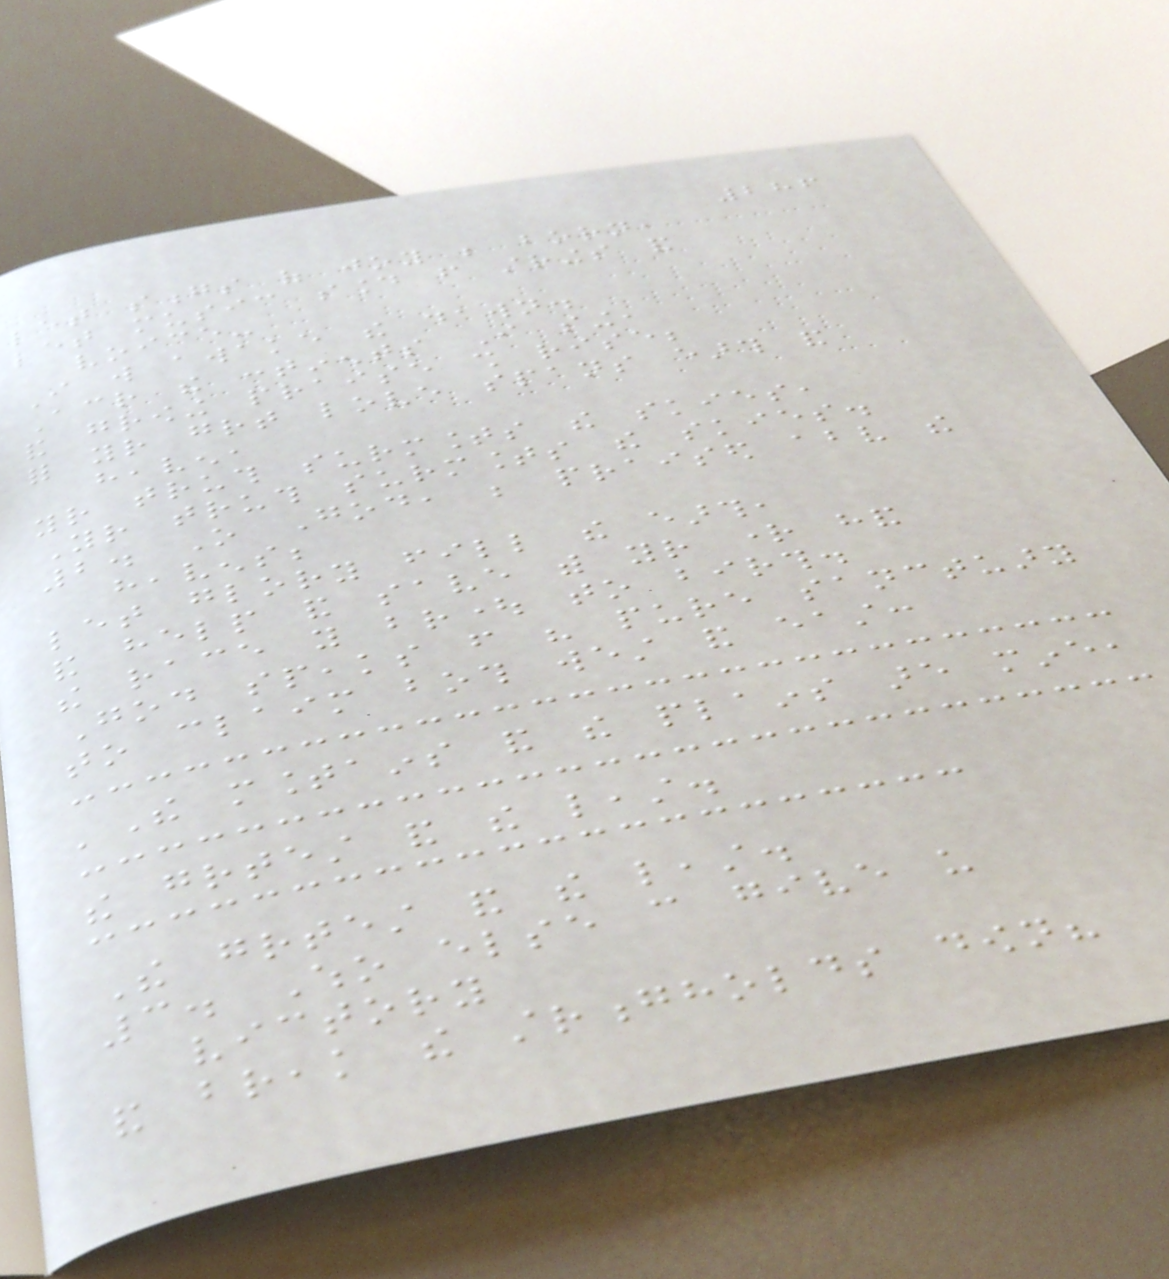286
let songs of joy be born,
let music sound from strings and
voice-
I will awake the dawn.
Across the continents I sing,
and growing praise shall rise;
for your great love spans earth and
heaven,
your truth surmounts the skies,
Your truth surmounts the skies.
2. O God, be praised above the
heavens;
let glory fill the earth,
and help and save with your right hand
the race you brought to birth.
God speaks from his pure sanctuary
to claim both west and east:
'The mountains and the plains are mine,
the greatest and the least.
The greatest and the least.
3. Who else can give us
victory
and break the strongholds down?
